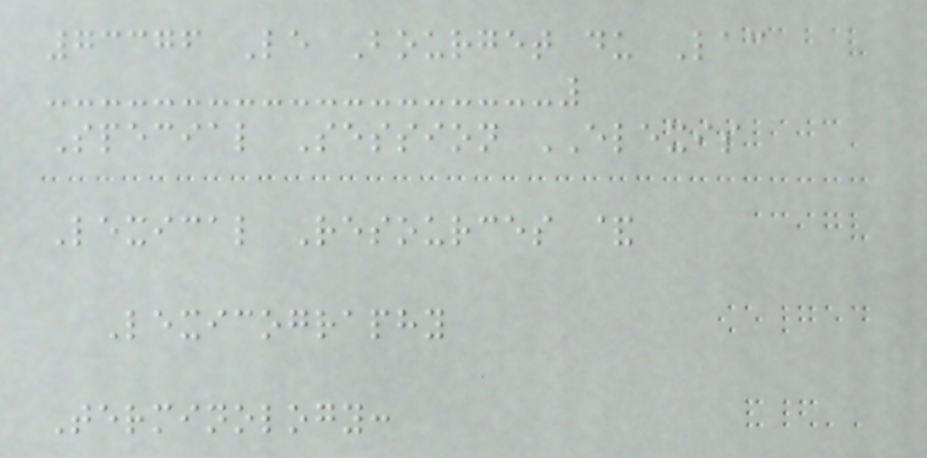73376 Le Bourget du Lac
Special Session ELEXIS
Lexical Resources &
Lexicography
Terminology:
